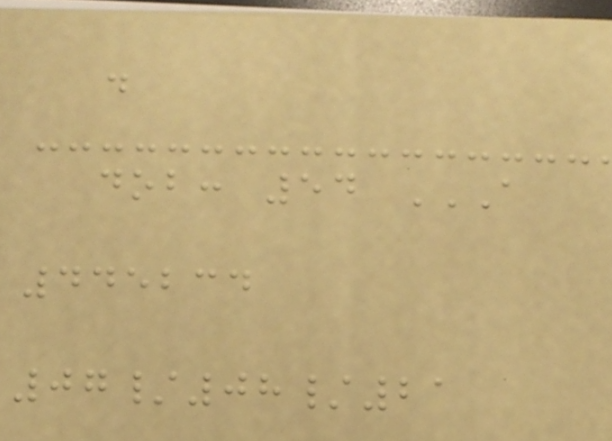d
dob: 54 A
445234
07/08/21
